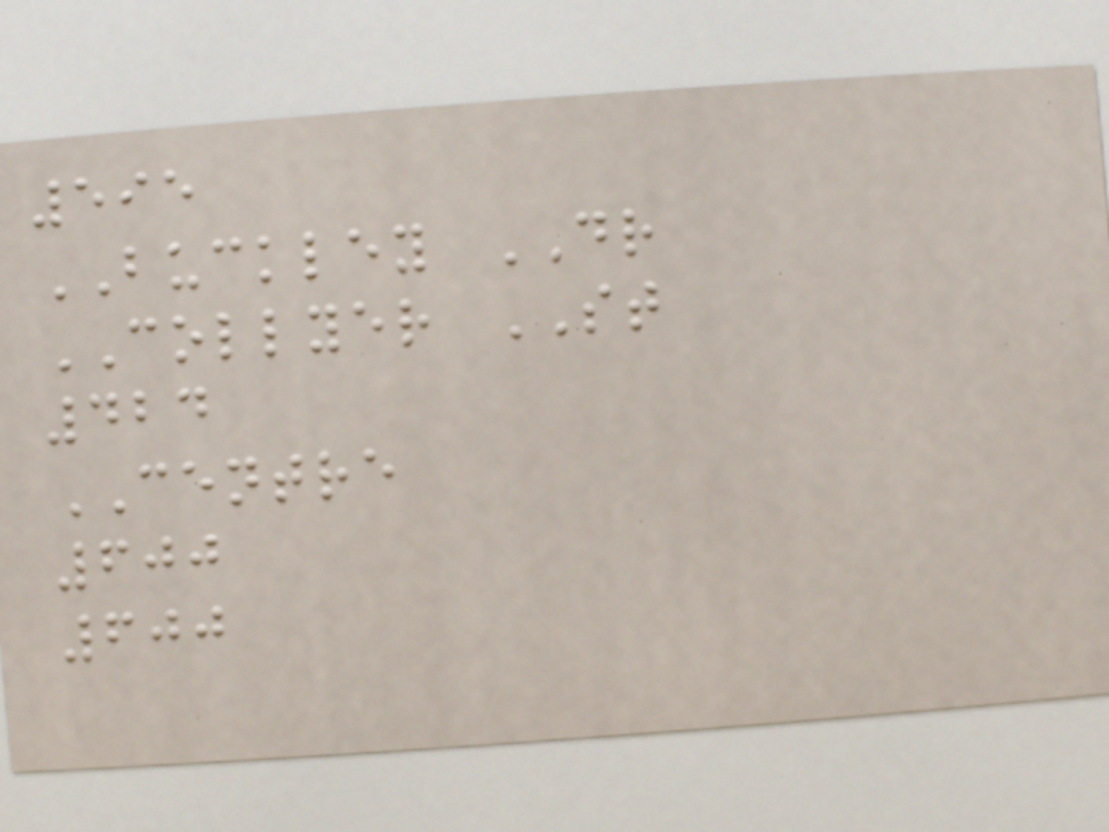595
BUCKLEY DR
COLLYER ST
424
CENTRE
600
600
